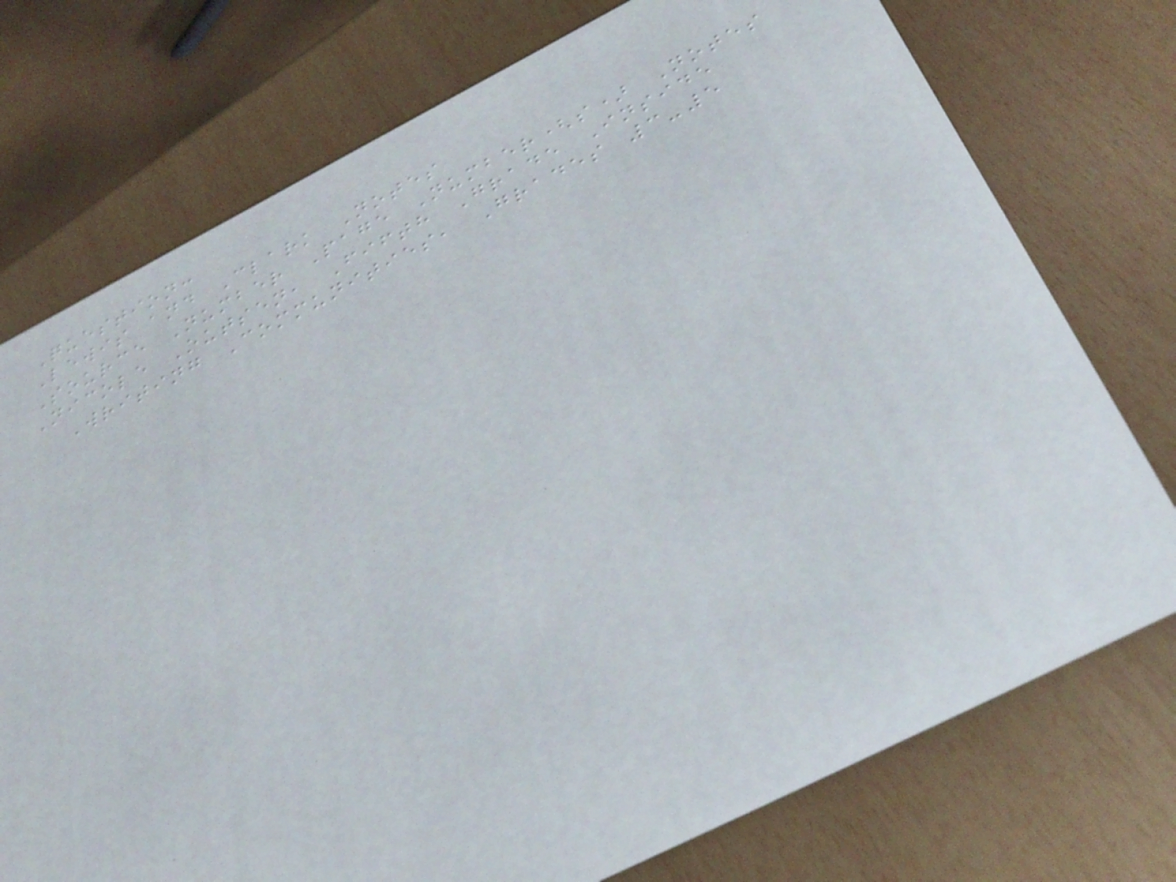Question:
Lewis and Clark Notes
Source Number Page Number(s) Notes
Nicole Outsen, Fifth Grade Inside
Writing Communities, Grades 3-5
